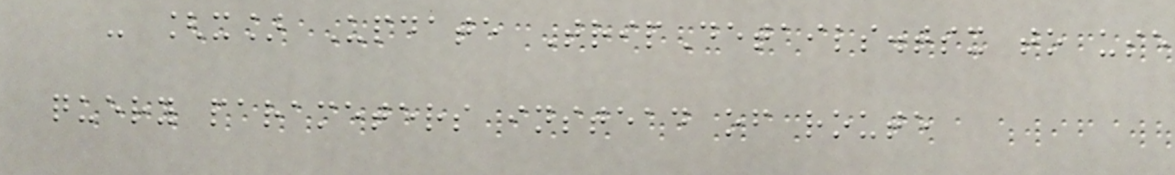- [x] Update TripDetails.tsx to use
query parameters instead of route
